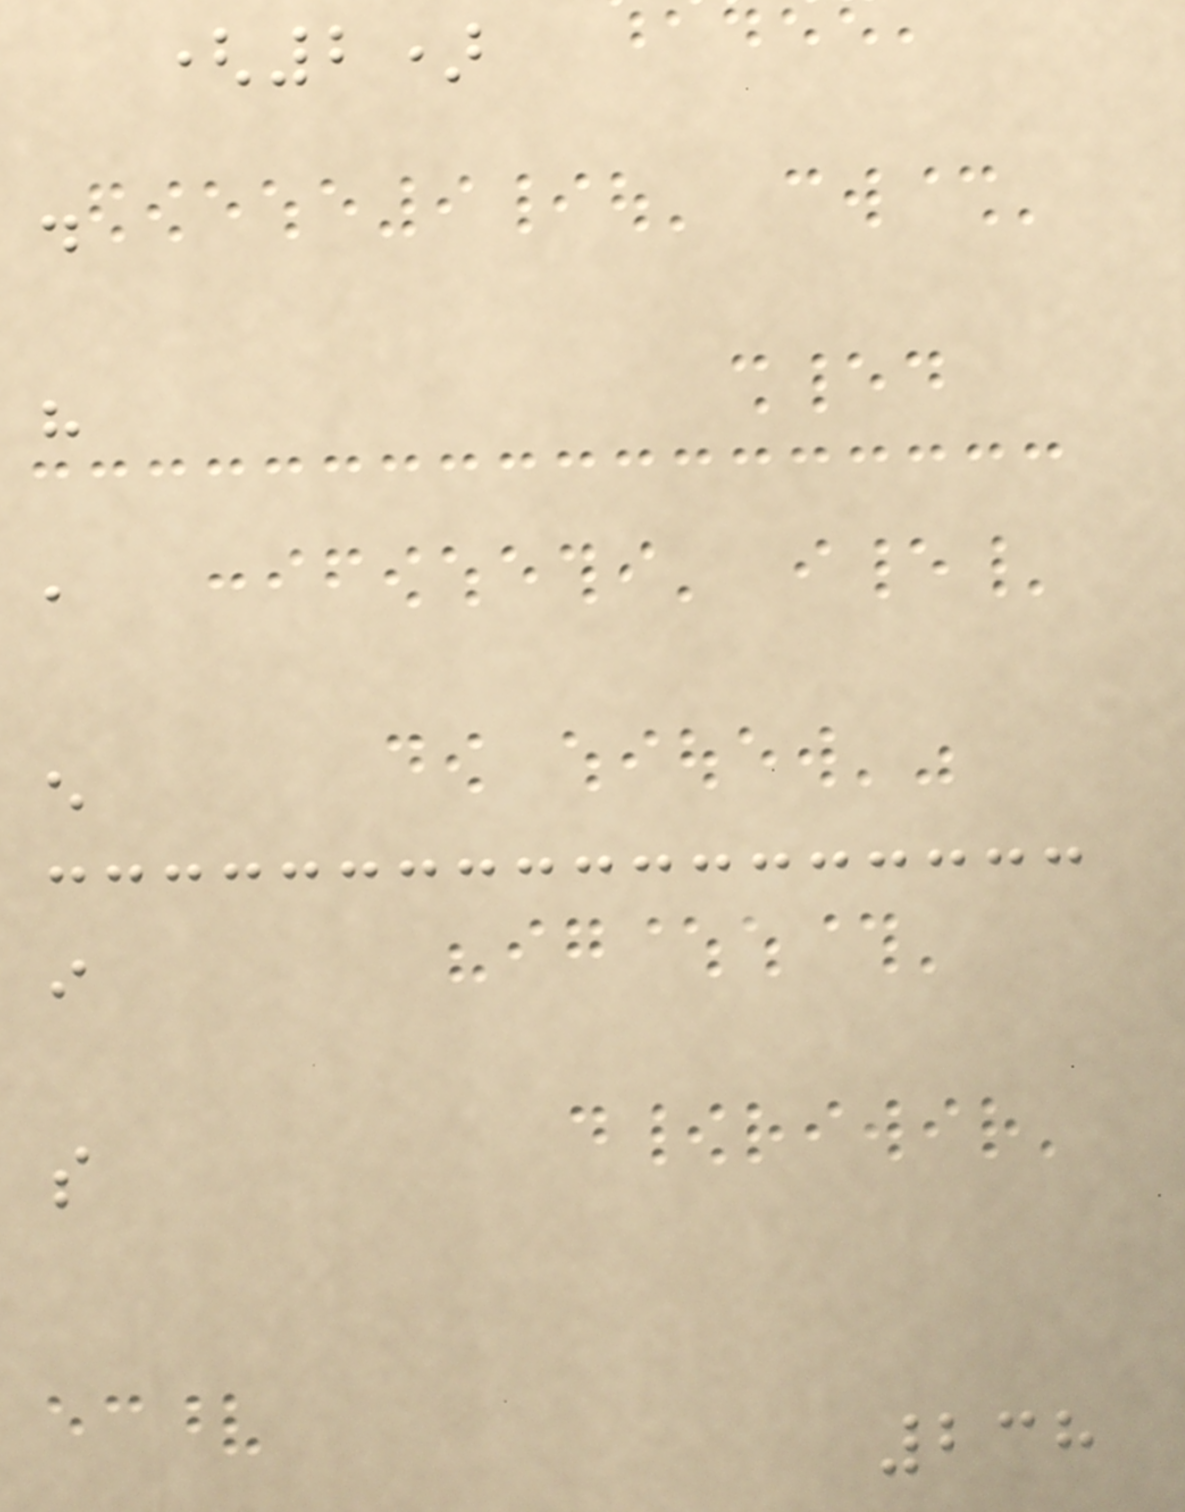(2)
d
h
a
e
i
s
238
